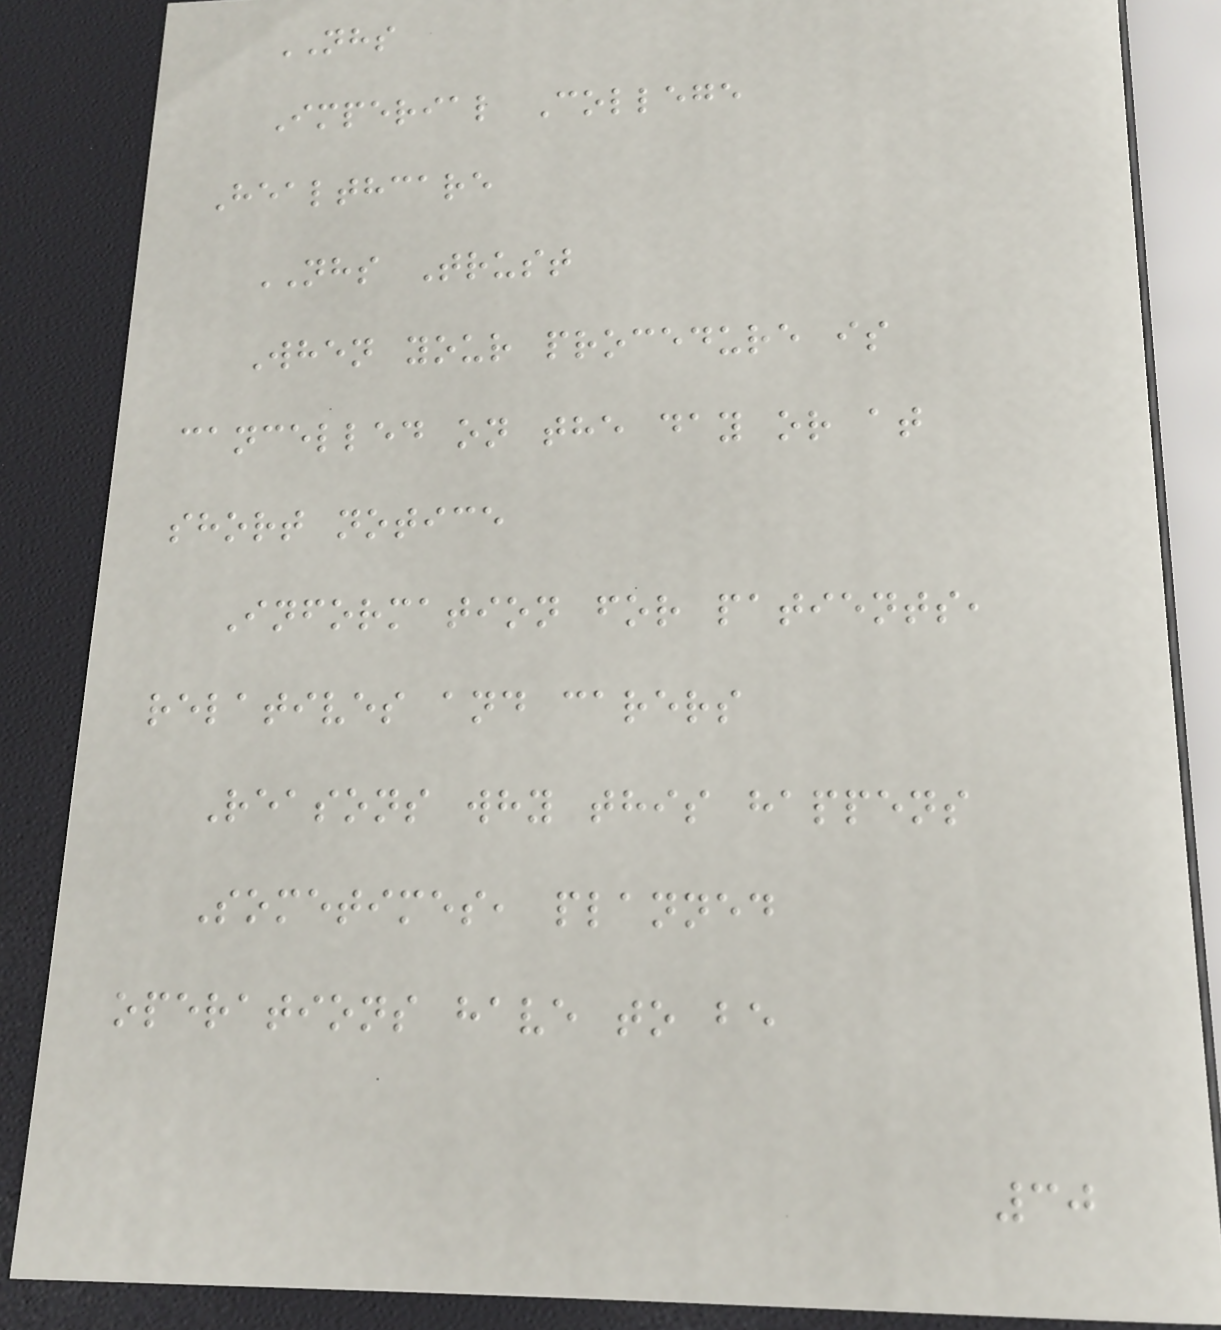NHS
Imperial College
Healthcare
NHS Trust
When your procedure is
cancelled on the day or at
short notice
Information for patients,
relatives and carers
Reasons why this happens
Sometimes, planned
operations have to be
30
